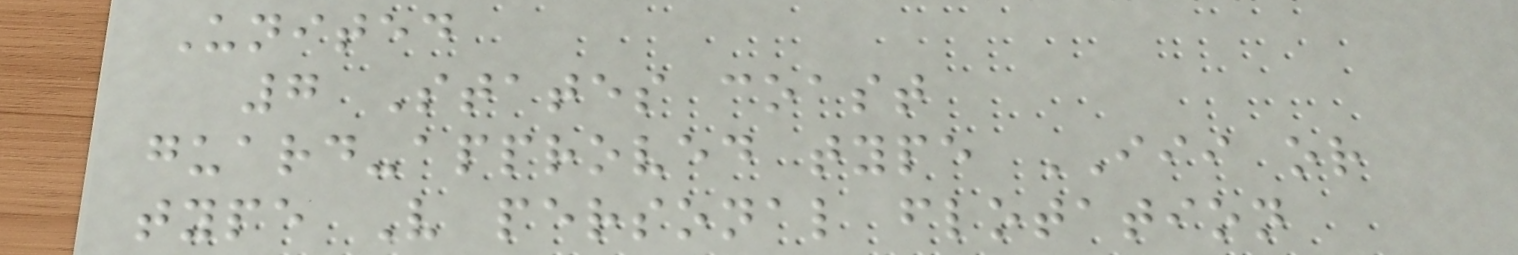United
7 States coast
guard-approved type III or
type V personal flotation
